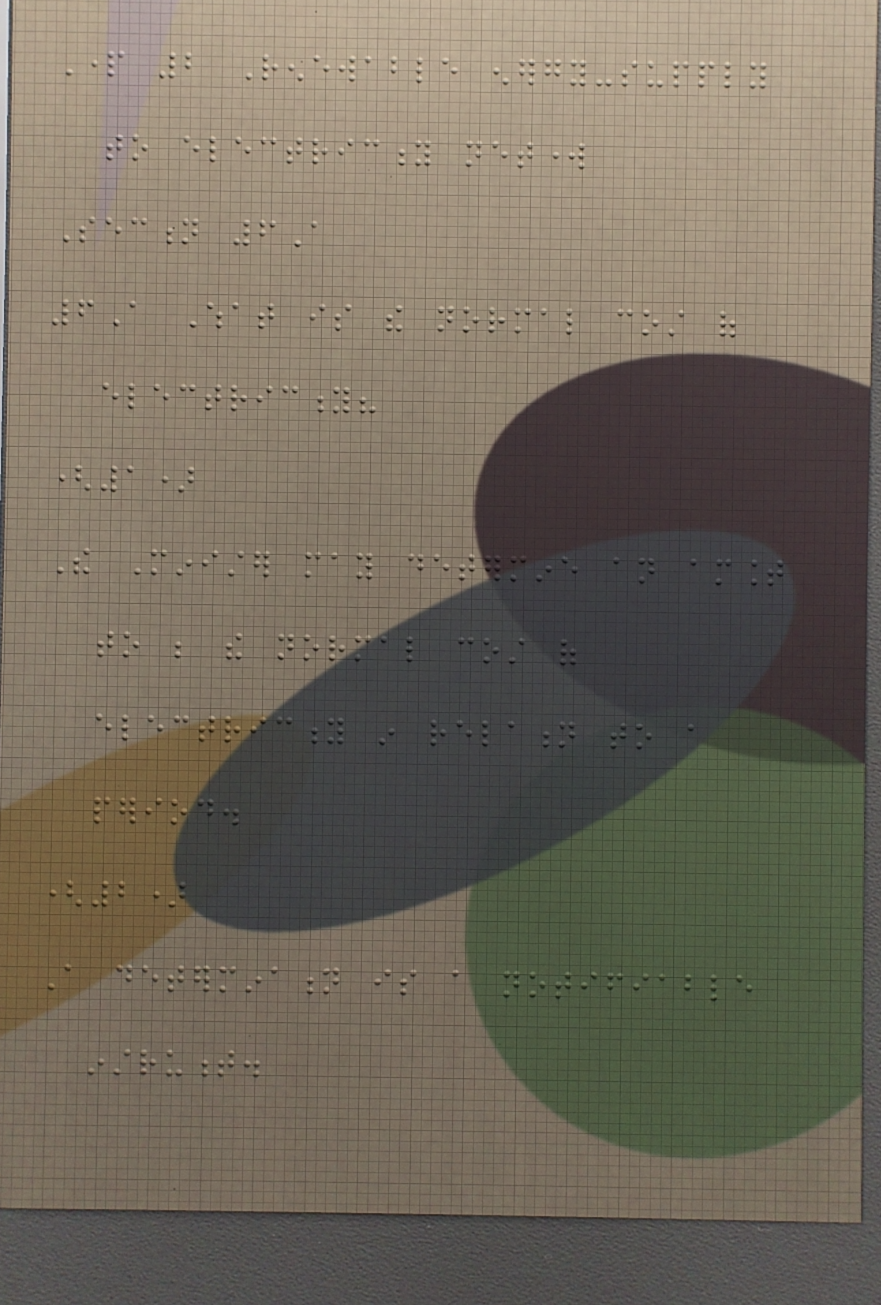Part 2 Renewable energy-supply
to electricity network
Section 6A
6A What is the normal cost of
electricity?
(1)
The Minister may determine an amount
to be the normal cost of
electricity in relation to a
period.
(2)
A determination is a notifiable
instrument.
